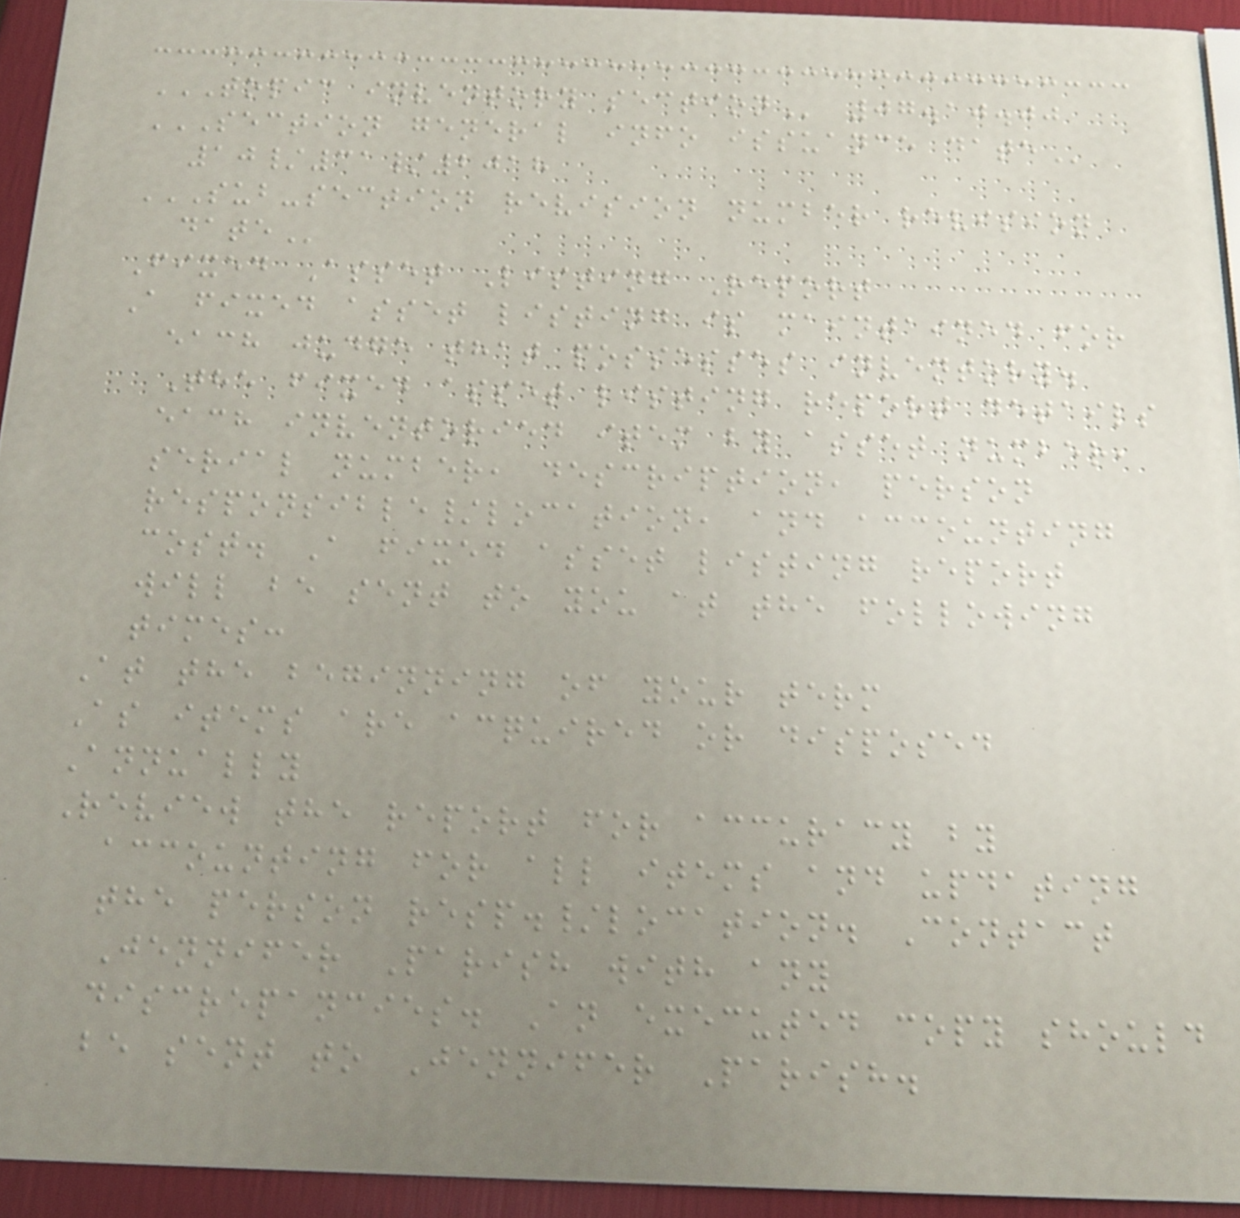TOPIC INVENTORY SECTION 07.10.00
SECTION GENERAL INFO ISSUANCE DATE
10/31/2018
SUB-SECTION REVISION NUMBER REVISION
DATE
Fixed Asset Listing Report
A fixed asset listing is maintained for
each judge that possesses inventory.
The fixed asset listing report details
each inventoried item by asset number,
serial number, description, person
responsible/location, and accounting
cost. A fixed asset listing report
will be sent to you at the following
times:
At the beginning of your term
As items are acquired or disposed
Annually
Review the report for accuracy by
accounting for all items and updating
the person resp./location. Contact
Jennifer Parish with any
discrepancies. An executed copy should
be sent to Jennifer Parish.
